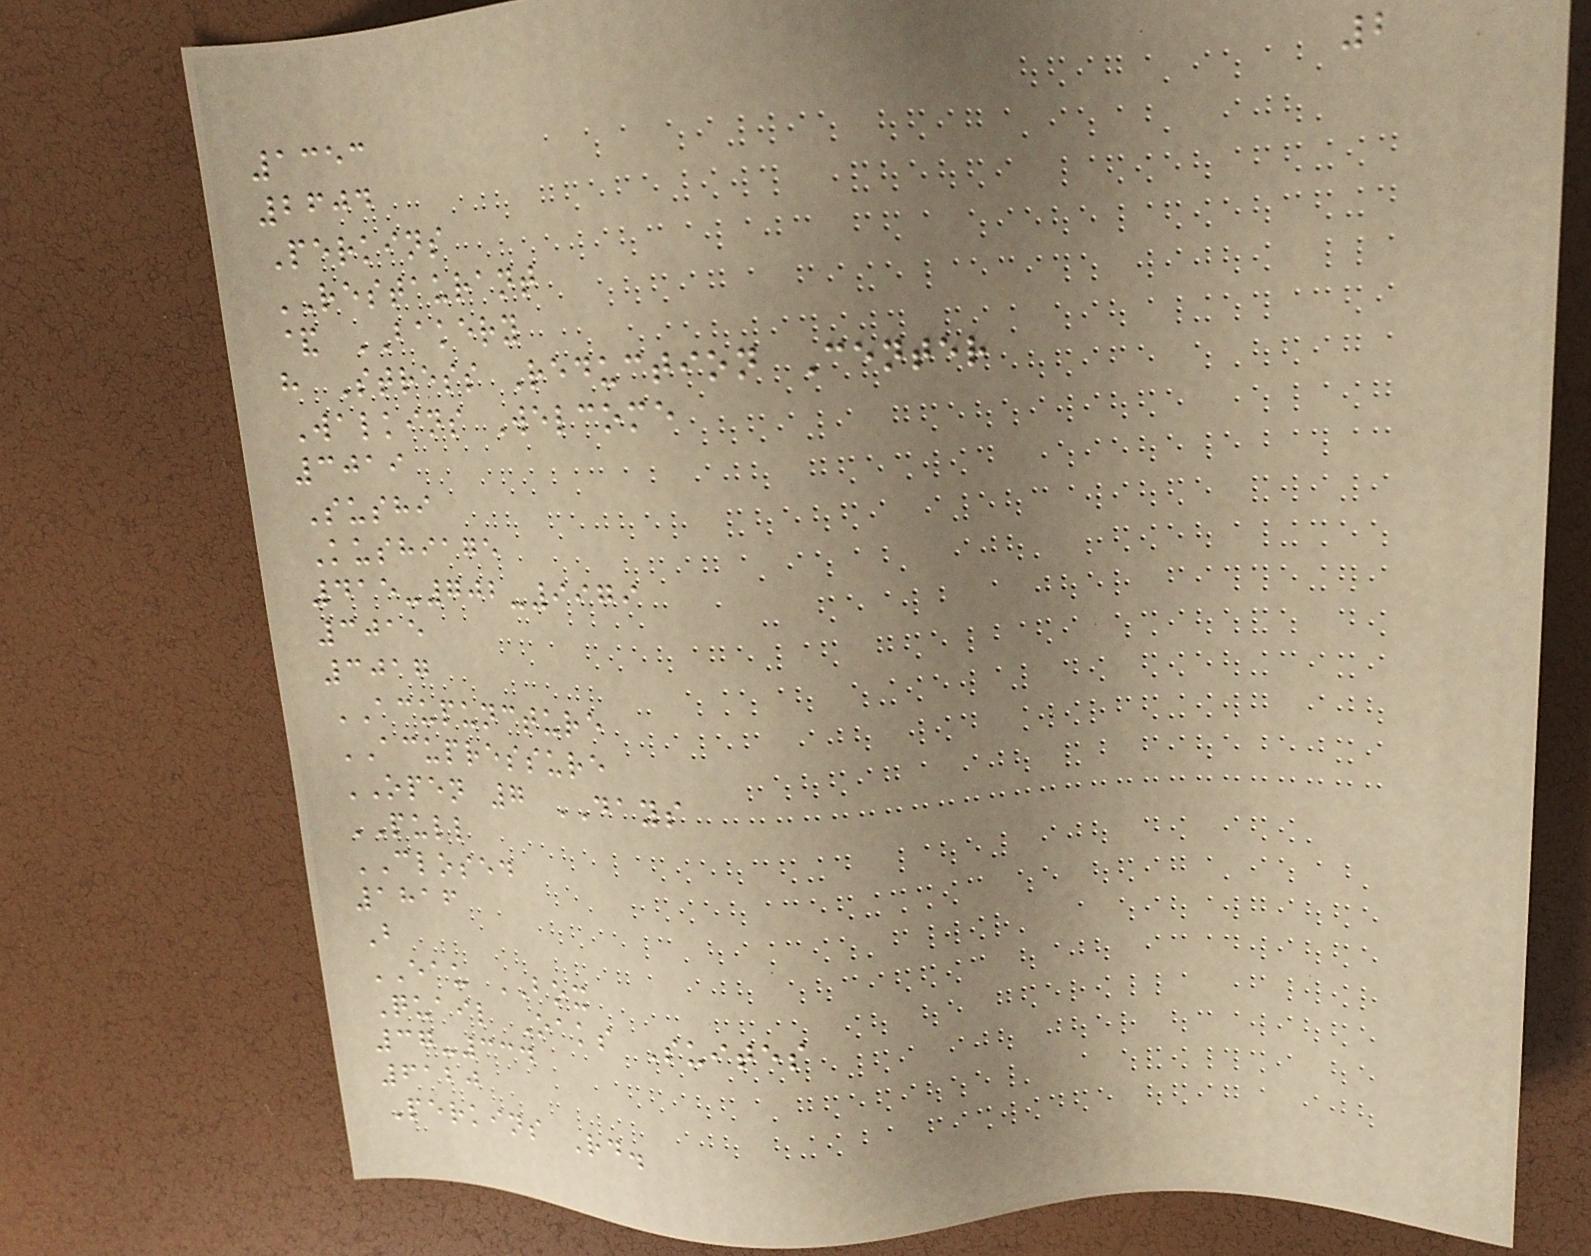2
1353
2604
Perkins
RESTAURANT
& BAKERY
h Stress Reduction Center
Walkins Welcome
3019
Sushi
Kushiage
415-702-9979
3015
3017
ACUPUNCTURE
ACUPRESSURE
OPEN 7 DAYS
PULL
CLOSED
1816
B
EAU BOX
Quail Oaks Suites
37-334
6120
Perkins Rd.
